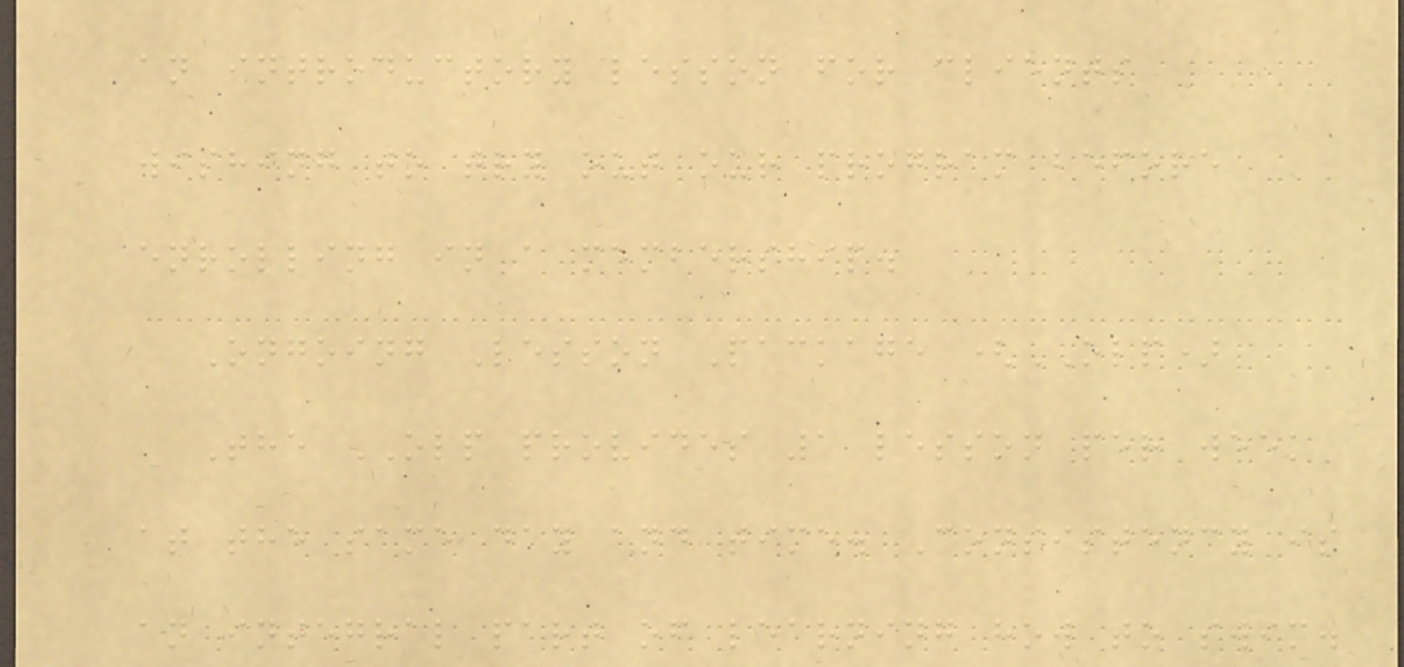an introductory lesson for clients
wishing to try out our program before
enrolling in a membership.
Ongoing Lesson Package (OLP)
The OLP provides 1 lesson per week
at the same day and time. Consistency is
an integral part of learning how to swim.
